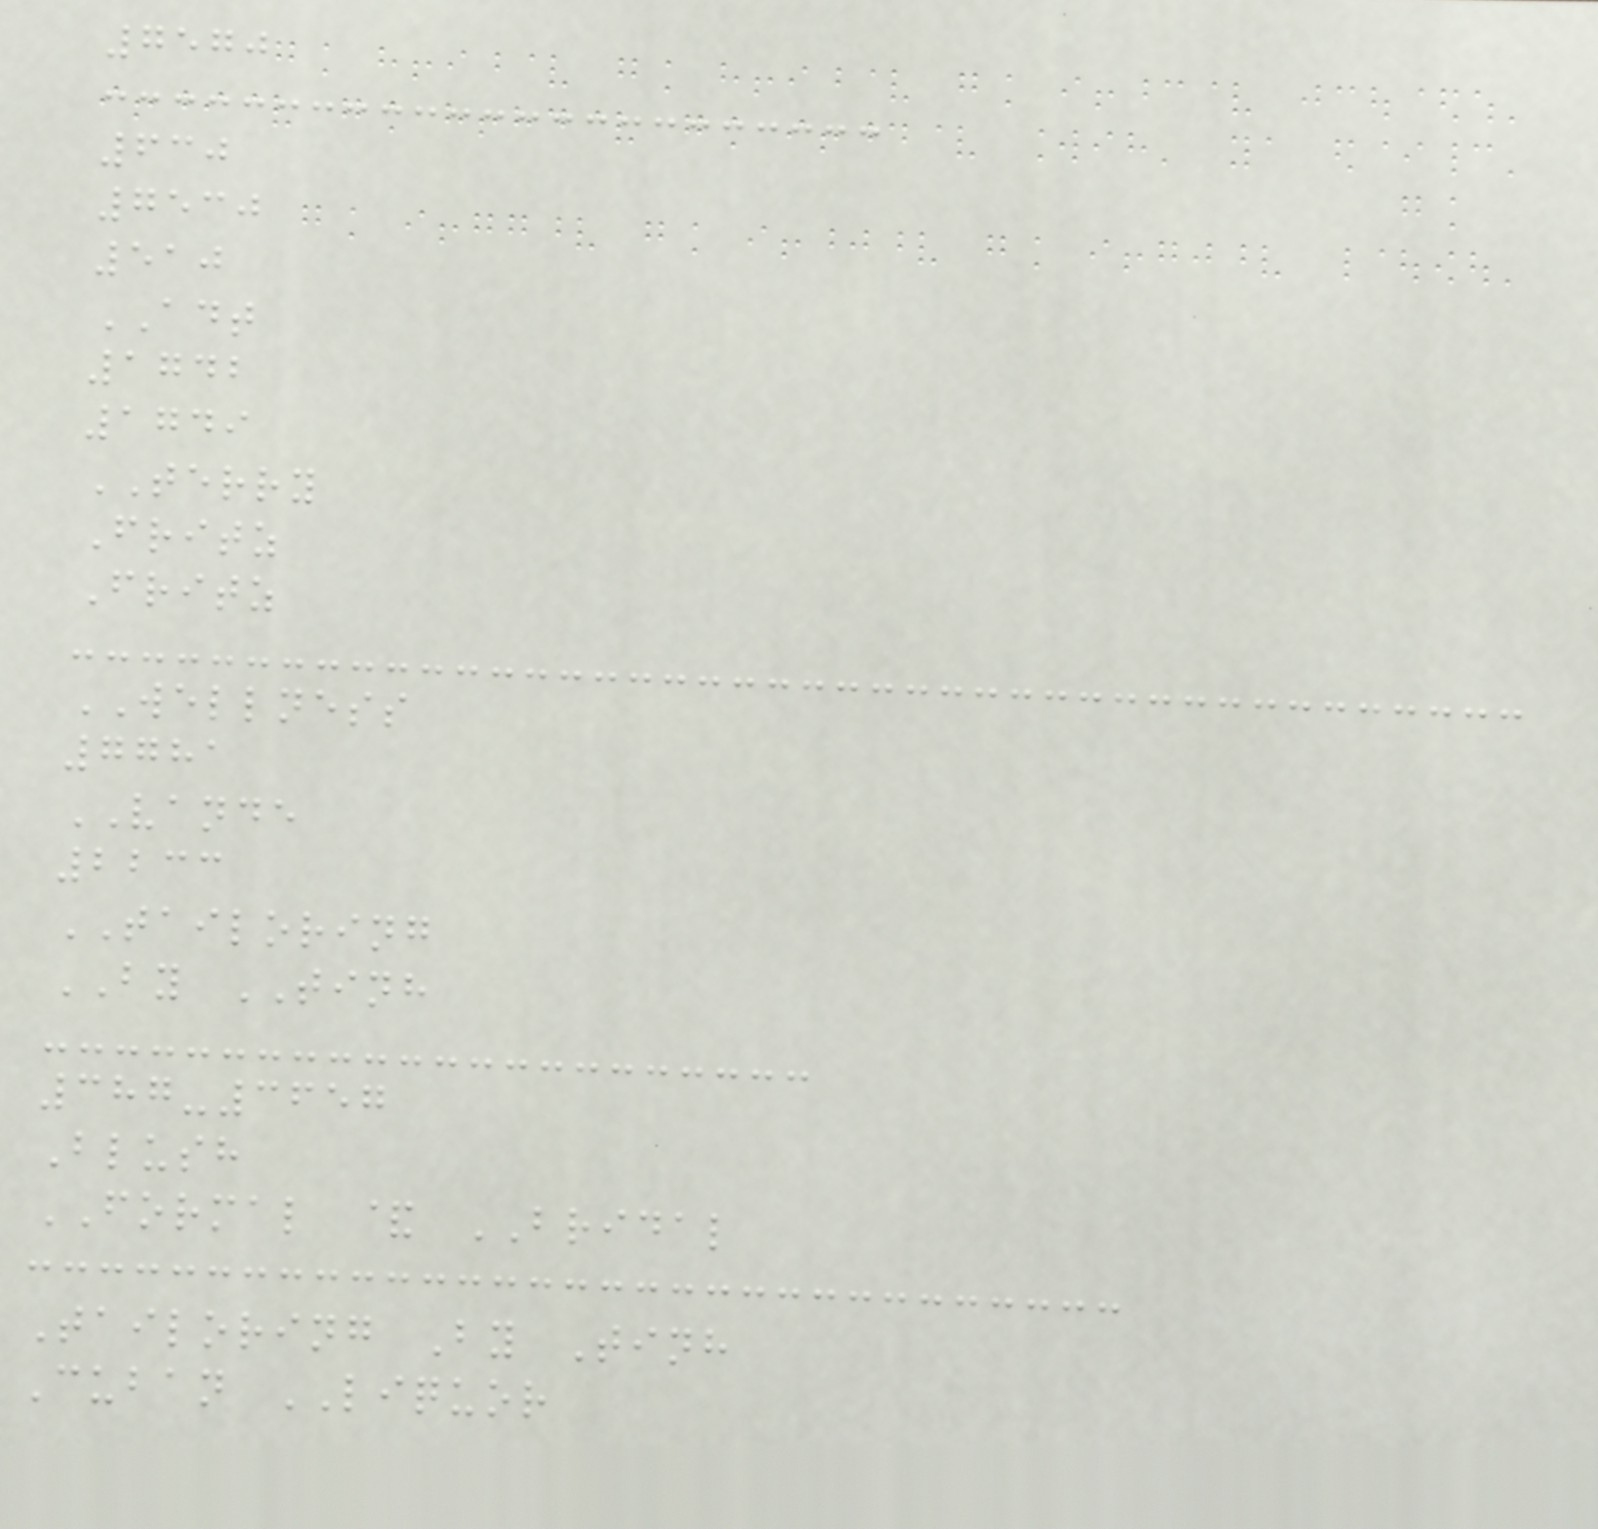7570
630
7530
510
ADT
1742
1749
TERRY
Fritz
Fritz
WELLNESS
7781
VANDE
2233
TAILORING
BY TINH
387-3657
Blush
FORMAL & BRIDAL
Tailoring By Tinh
Cuban LIQUOR
